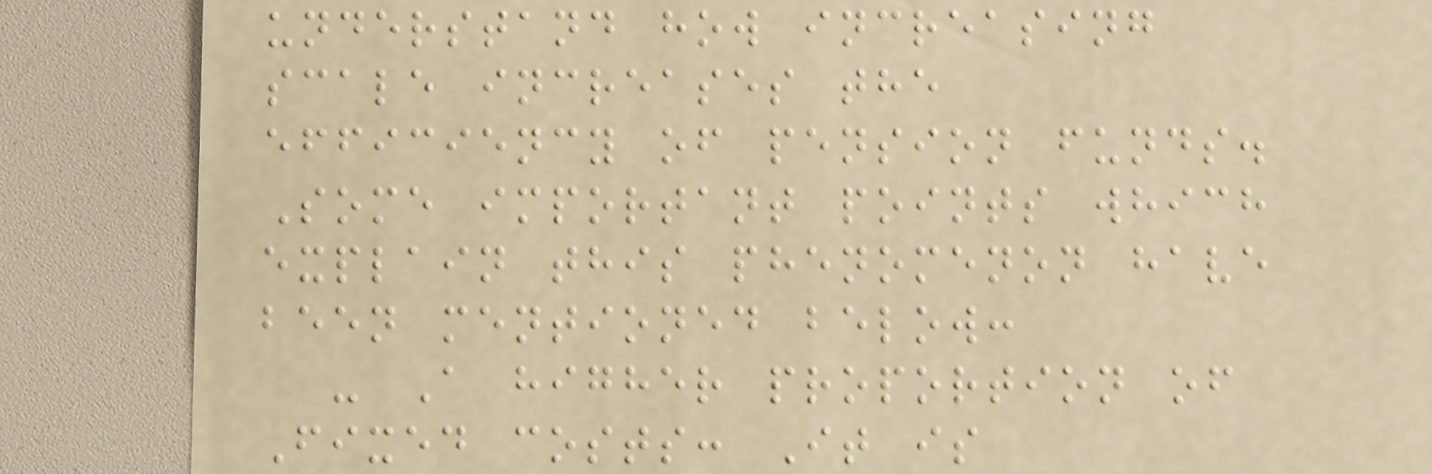understand how increasing
scale increases the
efficiency of pension funds.
Some important points which
explain this phenomenon have
been mentioned below:
- A higher proportion of
Fixed costs: It is
